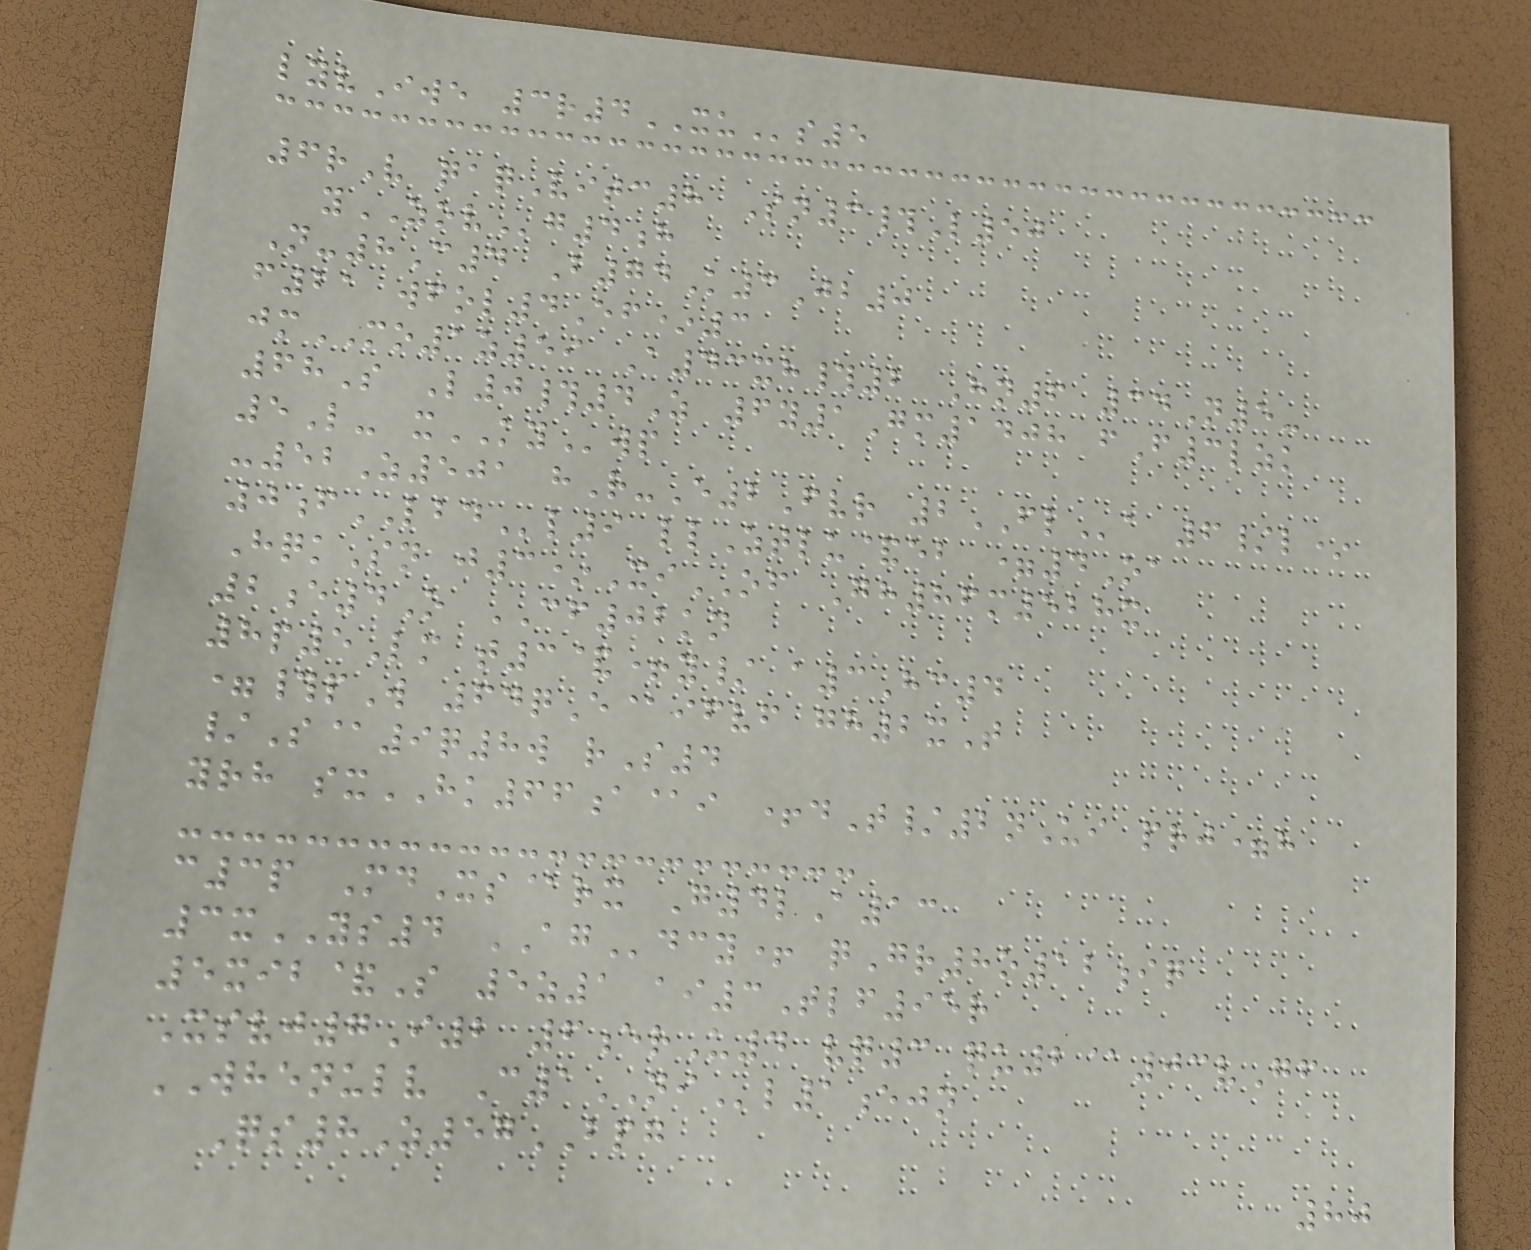lyvIwe 3r4XUs5
6rV qaqVitc8 Sn3#L50
yZOVg4h
N-8C4 B74K3Jb0
f21 wfol4Ef*3
jmMO1z59 A43xh#2 Hn6 34N5-
68S L0#4Z 6y1Gm1408 fF3lzk
5L- xKYwp
-52Z501 hR-E2Fvr 2FLa 6/l*
0fLBDl9 llZtlu&eb =4Oa
HqkSn j3*XiOF Gh86m528x
2e4O CF02kn
8p5Lm t3&+y/ a3Hc4
=#pW 64qE@ifvf gh2xT
/S@9q8w rS4
yrh sxHK66a@i +dT/2nUi prj=h
c3p MdXs@rx G4lA13
3xYS4 AGdcy+ qGr8o12iq
5xib&S 5z1 ai3Tlf95r
Xsvj7I2 6erU4 vq3 qu2@03vGf
WHENULV C1NIl1ejn
Qs8Z57BPG
80
